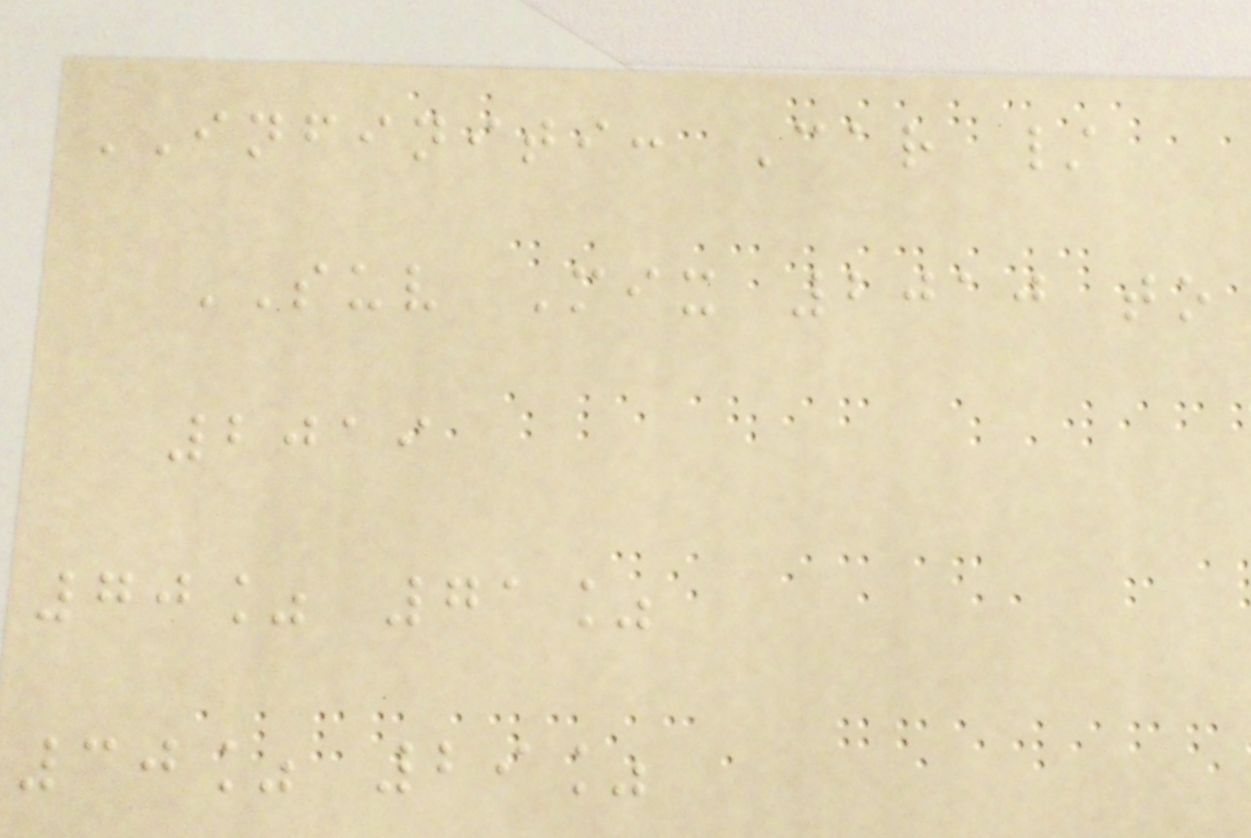INFINITI: Car /
SUV Mix 2010 to
2019
70% 71%
30% 29%
